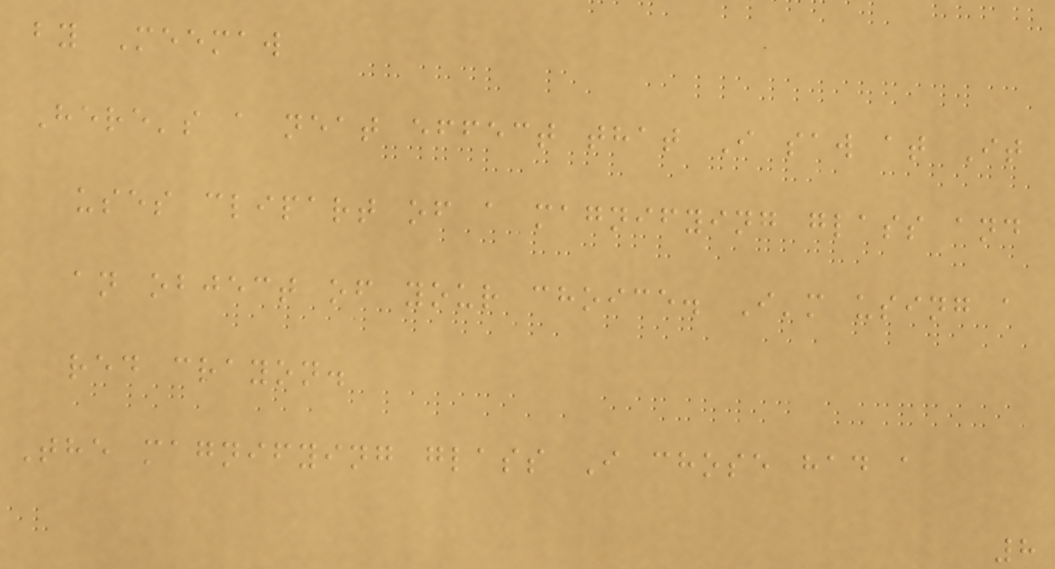by Meemaw
Here's a neat effect that I saw at It
uses clipart of a magnifying glass and
an object of your choice. I'm using a
red crayon.
The magnifying glass I chose had a
8
